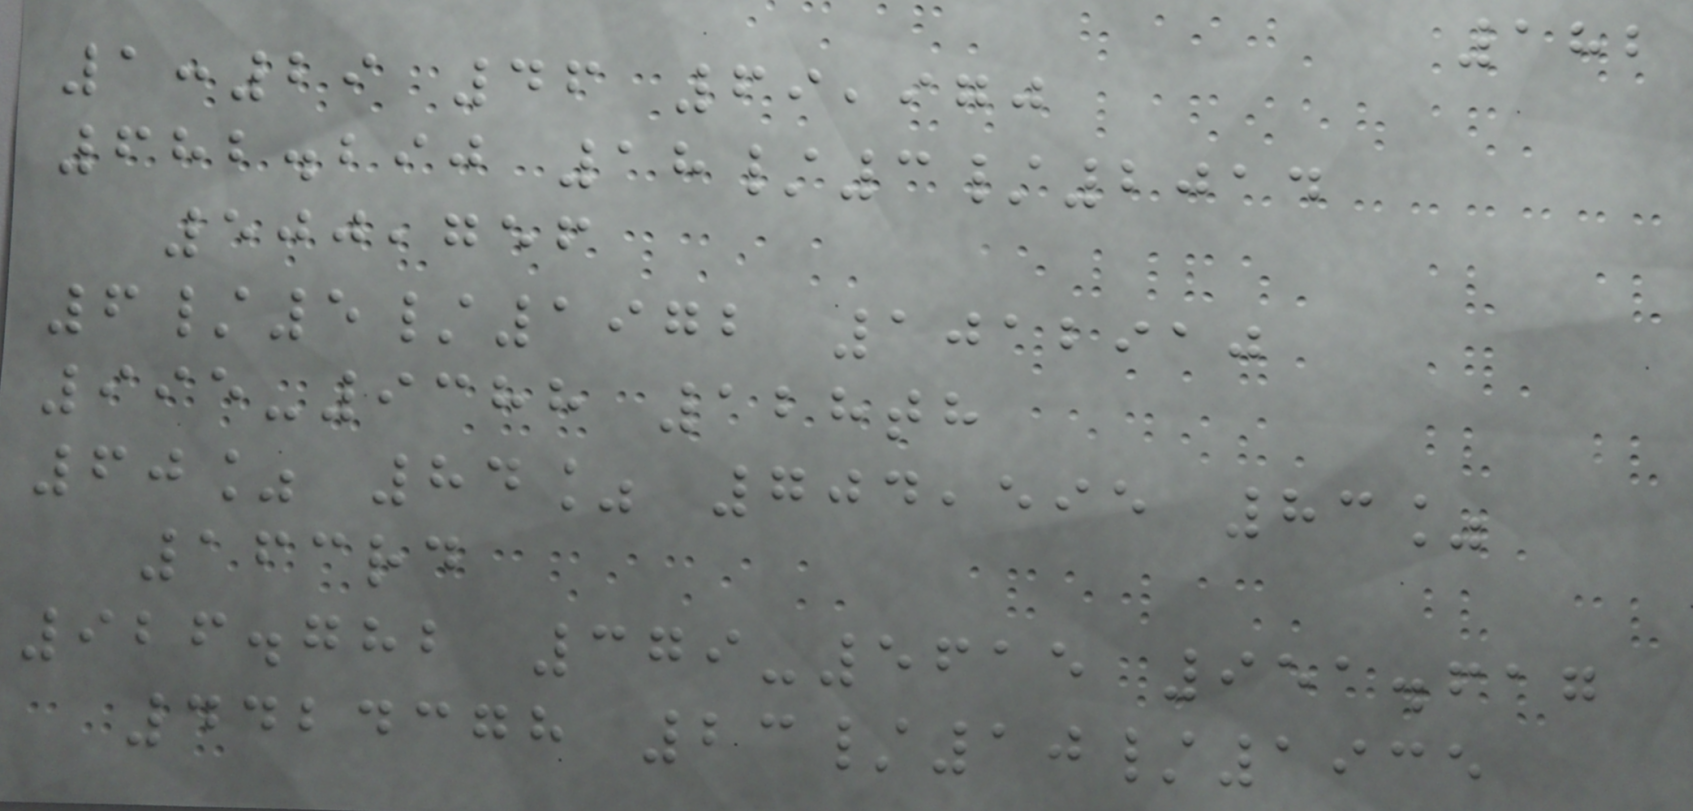182
1:29 46 69,970
682.290 18/3/2014
500,756
6/5/1972 1012910
995-9388 128th
60% 84% 704,595 83%
163rd
926.782 379-5615 951.617
4424378 23/10/1935
